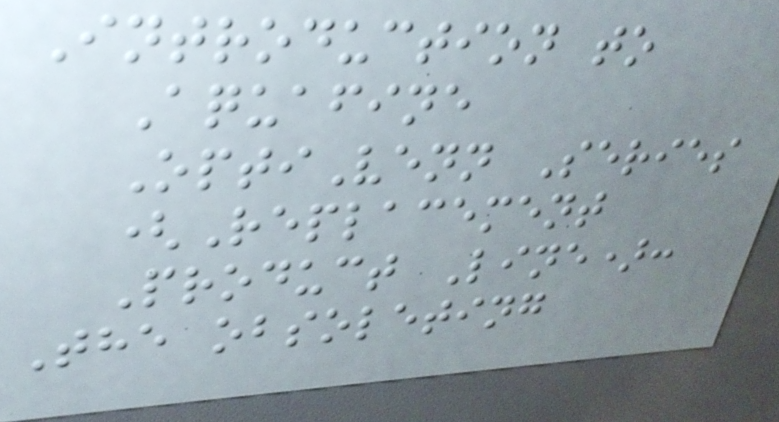Introduction to
Aquafine
OptiVenn Series
(Replacement
Product Line):
The obsoleting
